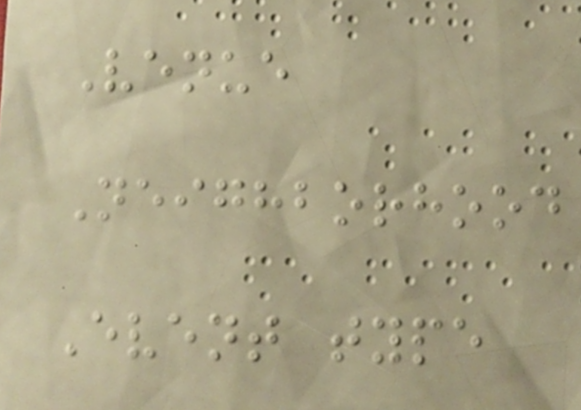Venue
Neighborhood
Event type
